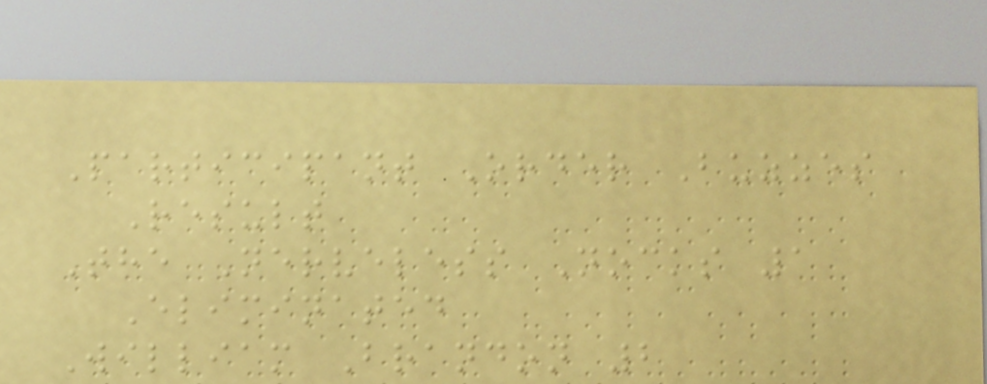Participant Order Buzzes
Result
The Nerveless Nocks 1
Eliminated
William Brandon 2
